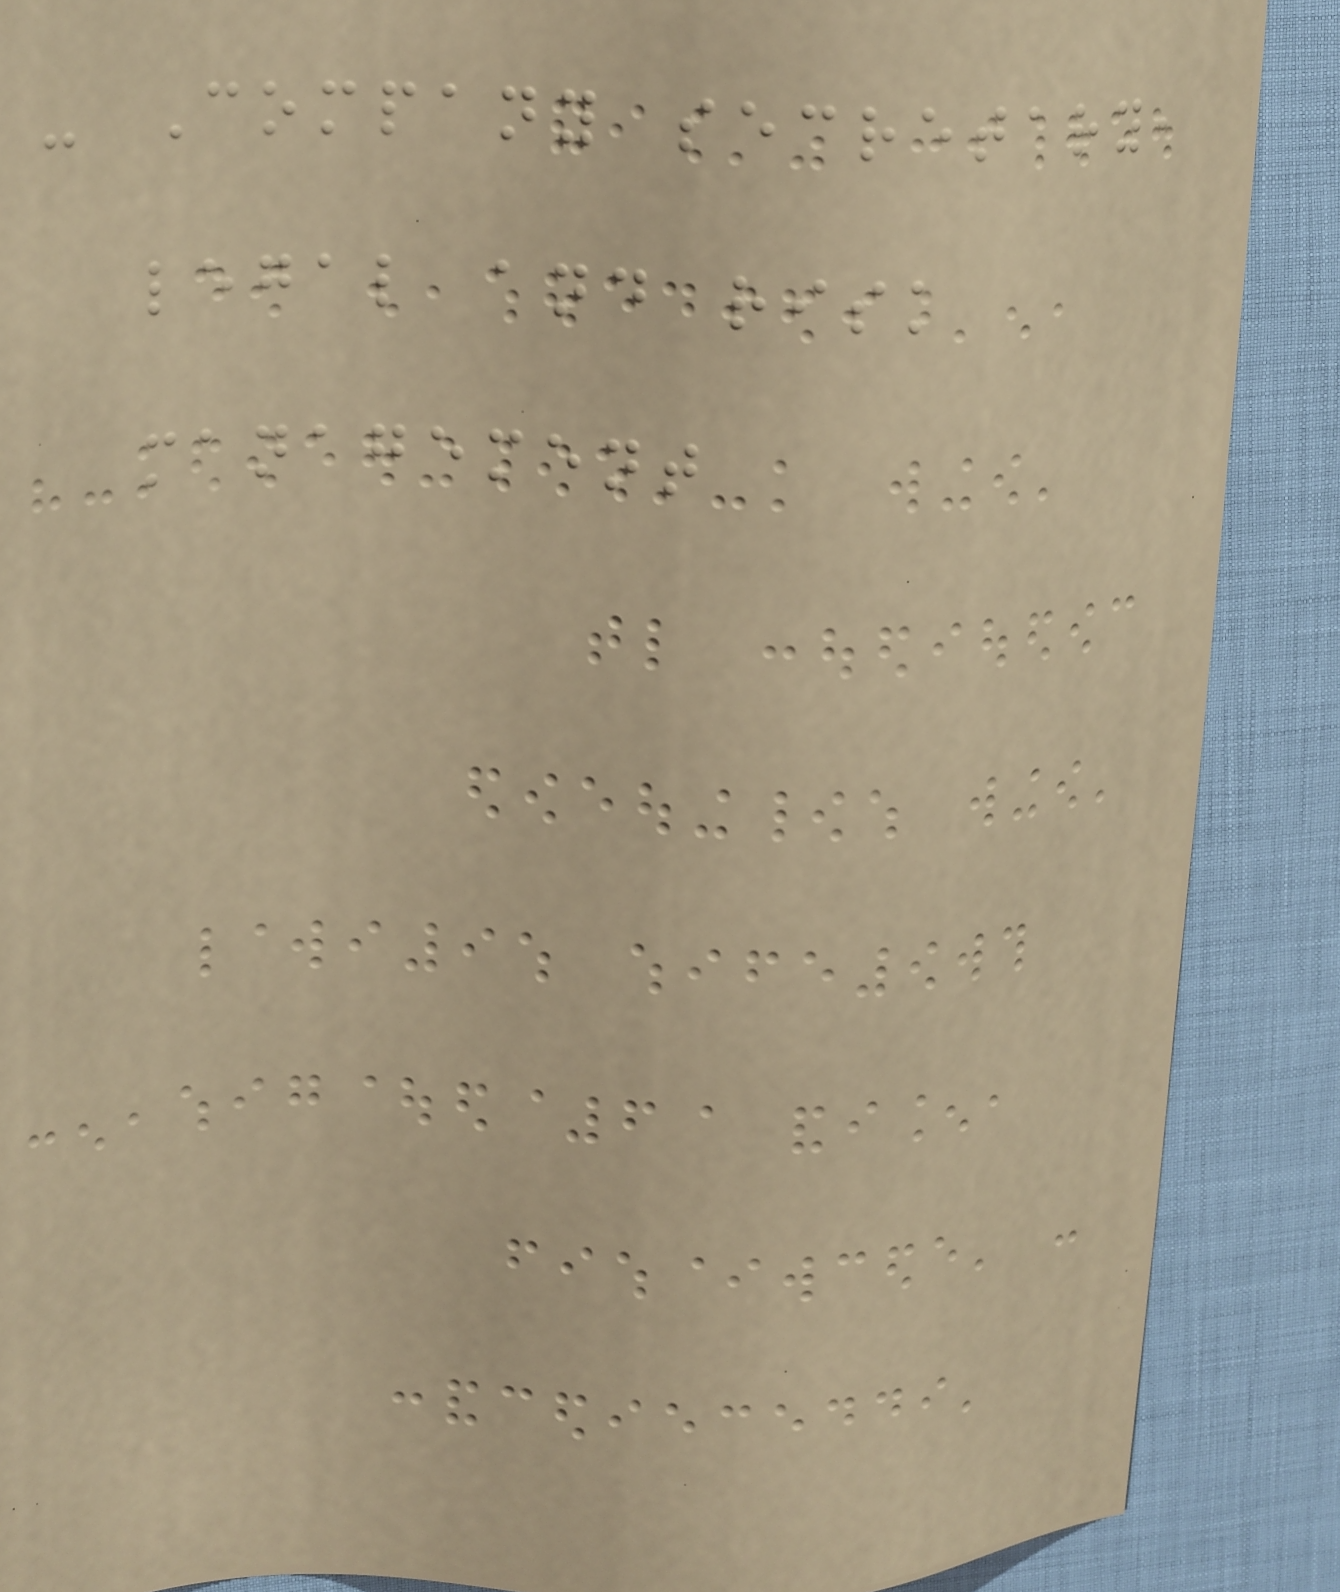- Company secretary,
legal and risk
management
